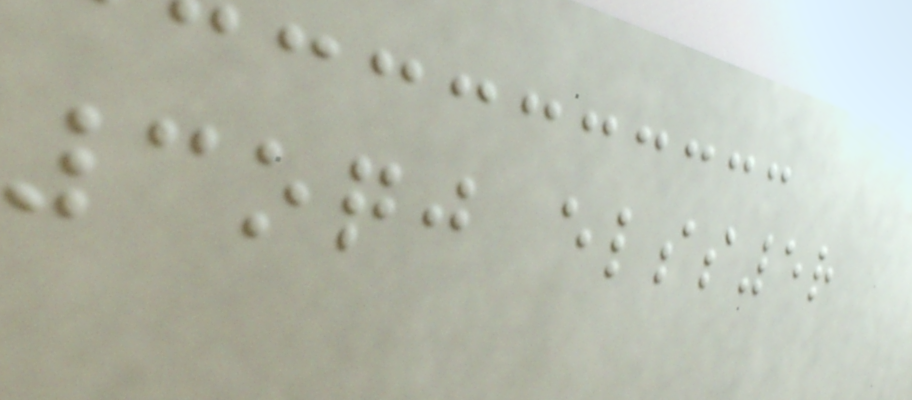3oqj elss5r
